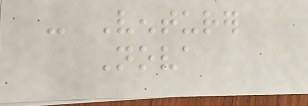- Venturer
Nova
